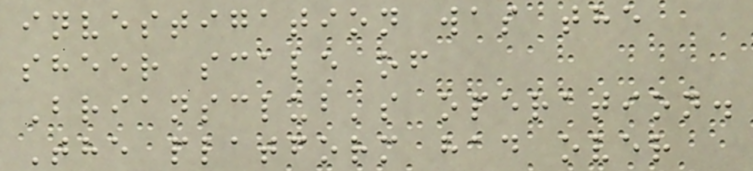investigation was the
sheer scale of
Briansclub's operation.
The platform had over
